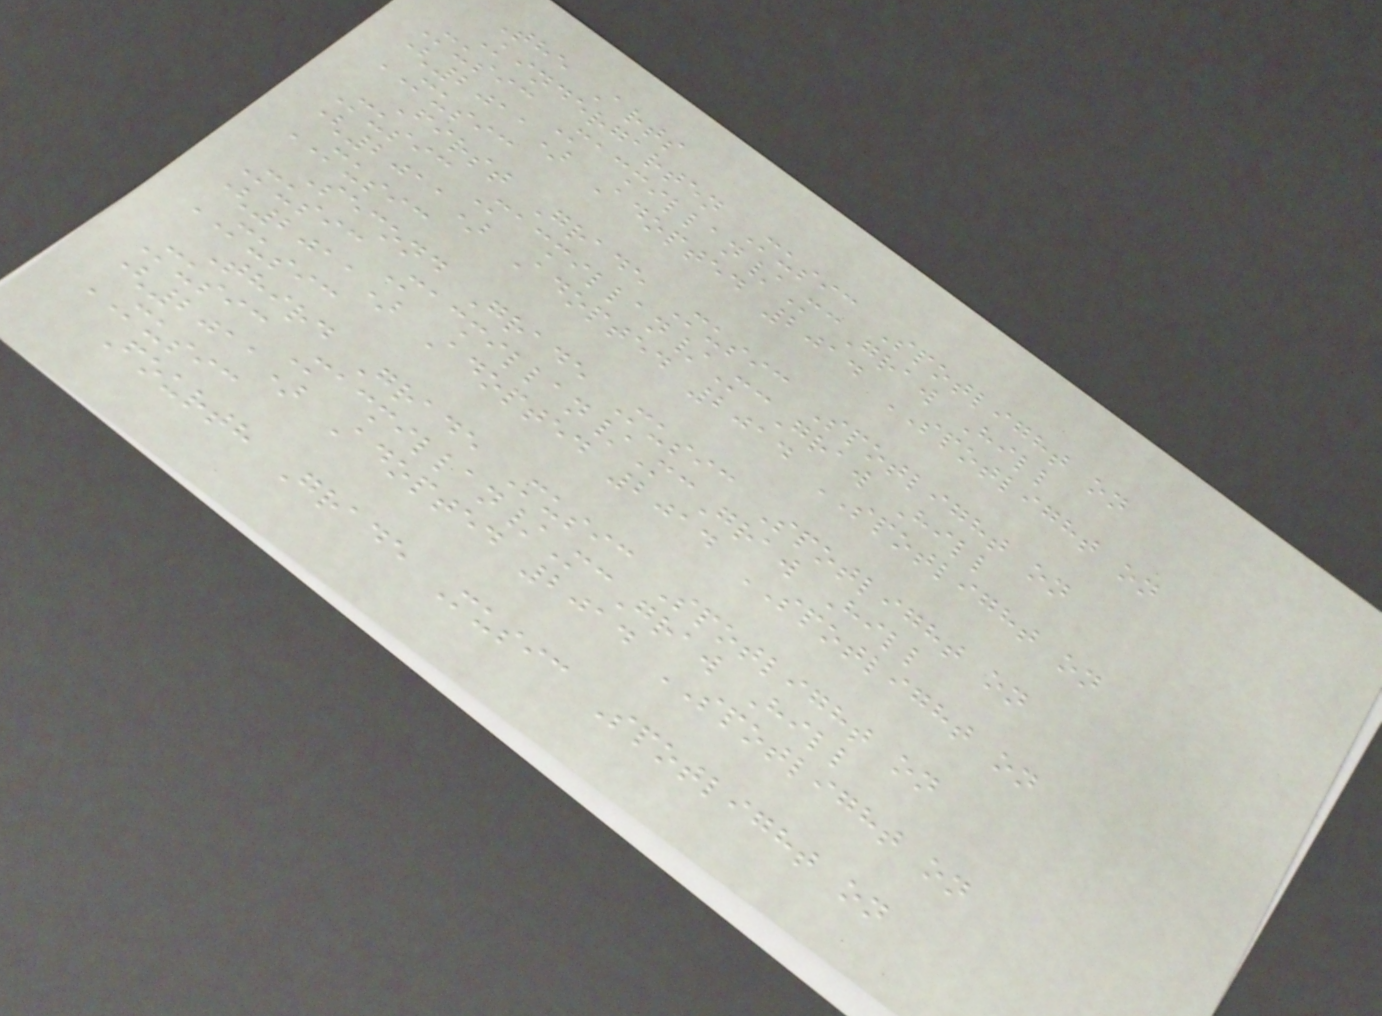The Arts
Kindergarten Music Spotlight on
Music Macmillan/McGraw Hill
(2011) Adopted 2014 SPOTLIGHT on
MUSIC
First Grade Music Spotlight on
Music Macmillan/McGraw Hill
(2011) Adopted 2014 SPOTLIGHT on
MUSIC
Second Grade Music Spotlight on
Music Macmillan/McGraw Hill
(2011) Adopted 2014 SPOTLIGHT on
MUSIC
Third Grade Music Spotlight on
Music Macmillan/McGraw Hill
(2011) Adopted 2014 SPOTLIGHT on
MUSIC
Fourth Grade Music Spotlight on
